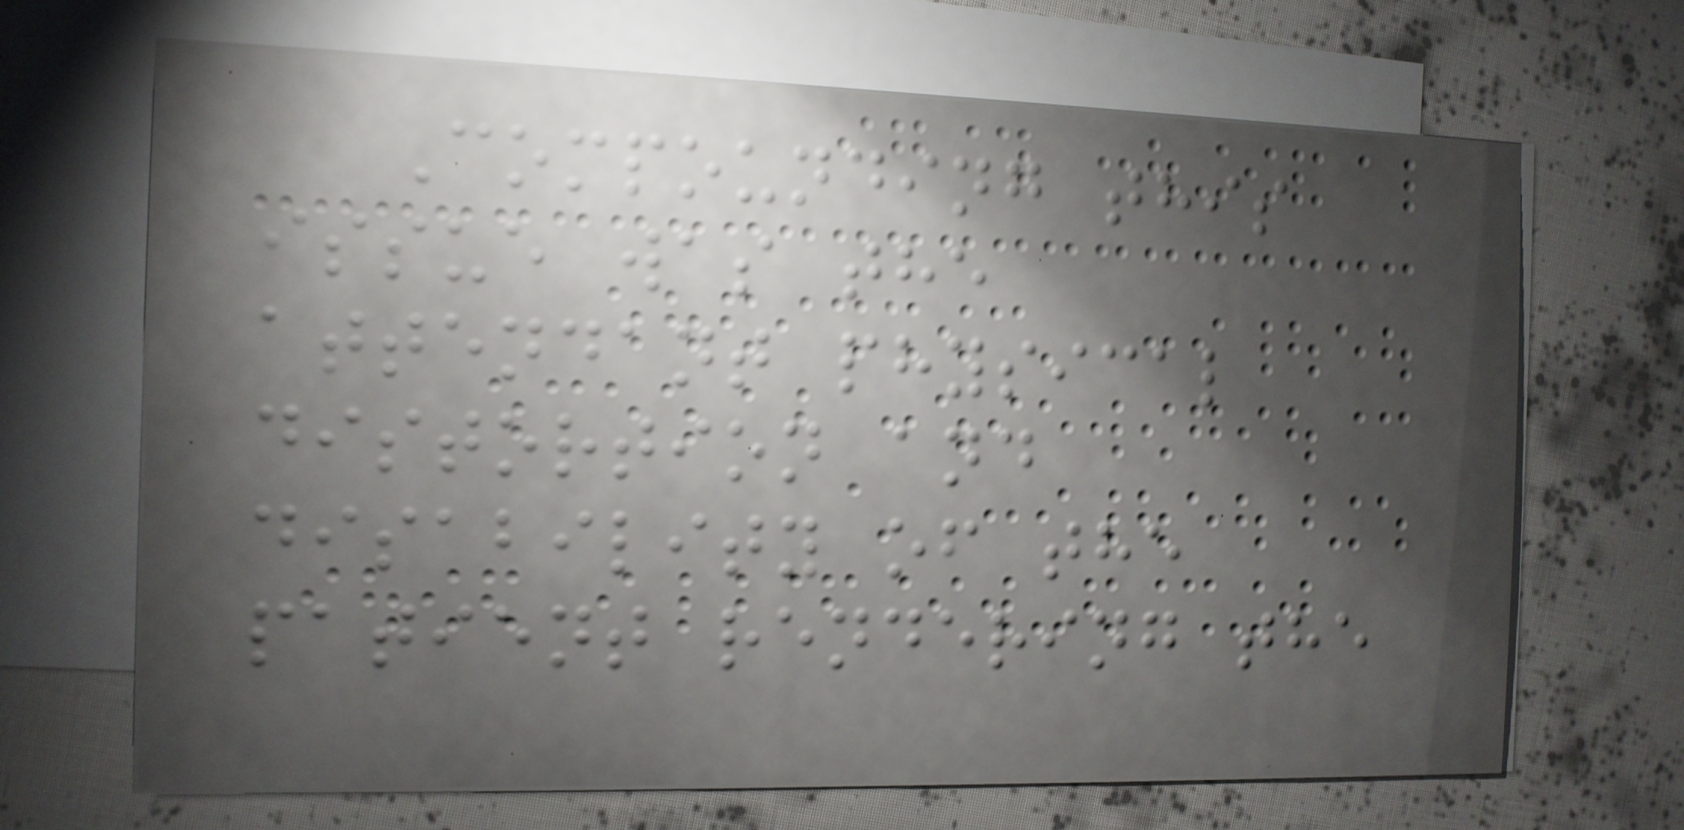Compounding this
issue was the
attendant physical
distortion and
disability of the
patient rendering the
